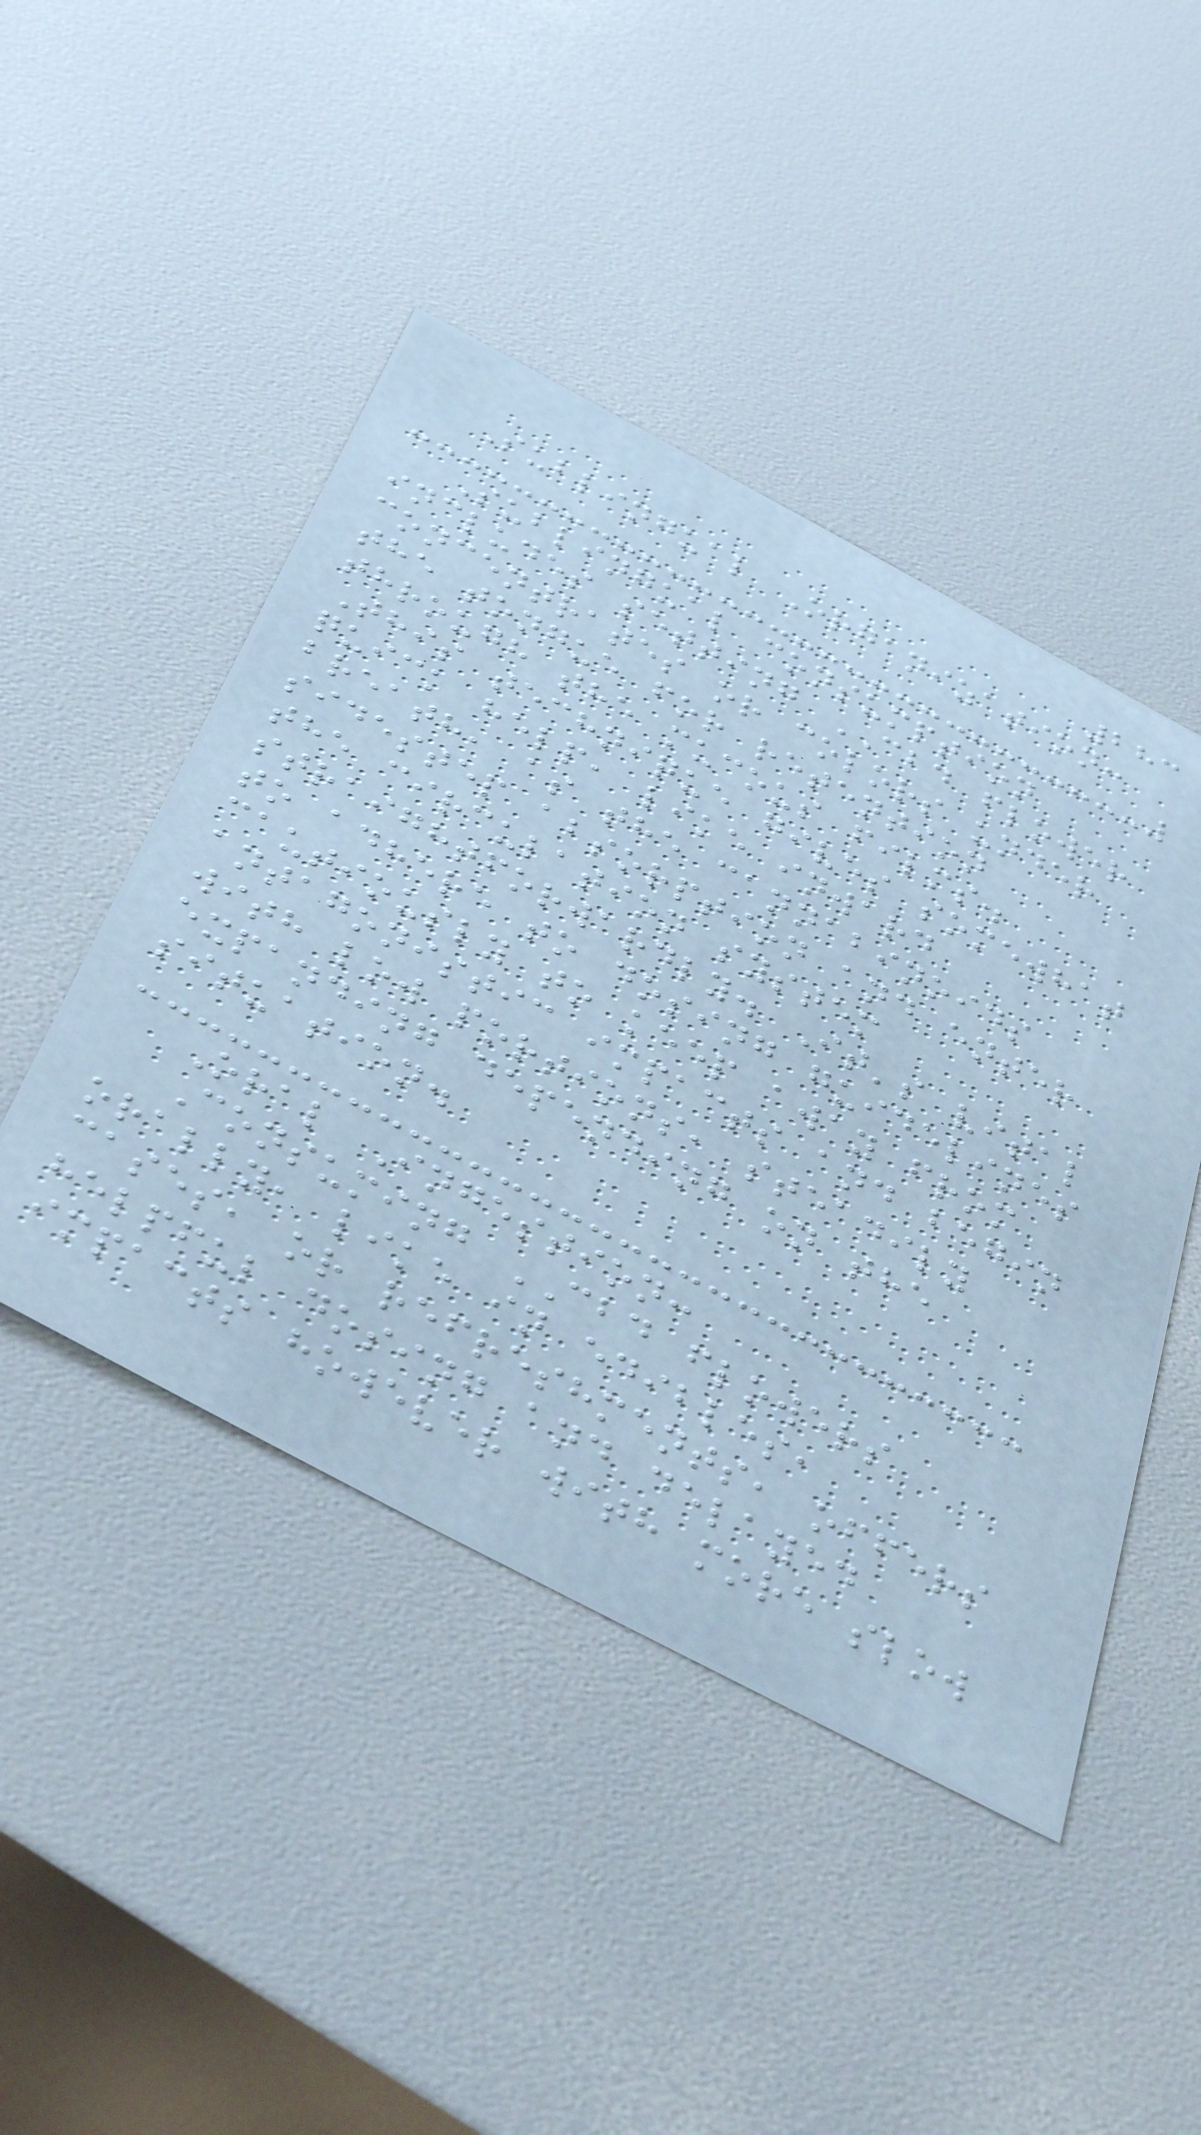283
Sublingual Organization:
Sublingual consumption
includes setting CBD flower
concentrates or colors under
the tongue for retention
through the mucous films.
This technique gives somewhat
quick help, like inward
breath, as the cannabinoids
sidestep absorption and enter
the circulation system
straightforwardly. It's vital
to adhere to dosing guidelines
cautiously to keep away from
antagonistic impacts and begin
with low portions, steadily
expanding depending on the
situation.
Oral Ingestion:
Consuming CBD flowers
orally, like in edibles,
cases, or refreshments, offers
helpful dosing and delayed
impacts however with more slow
